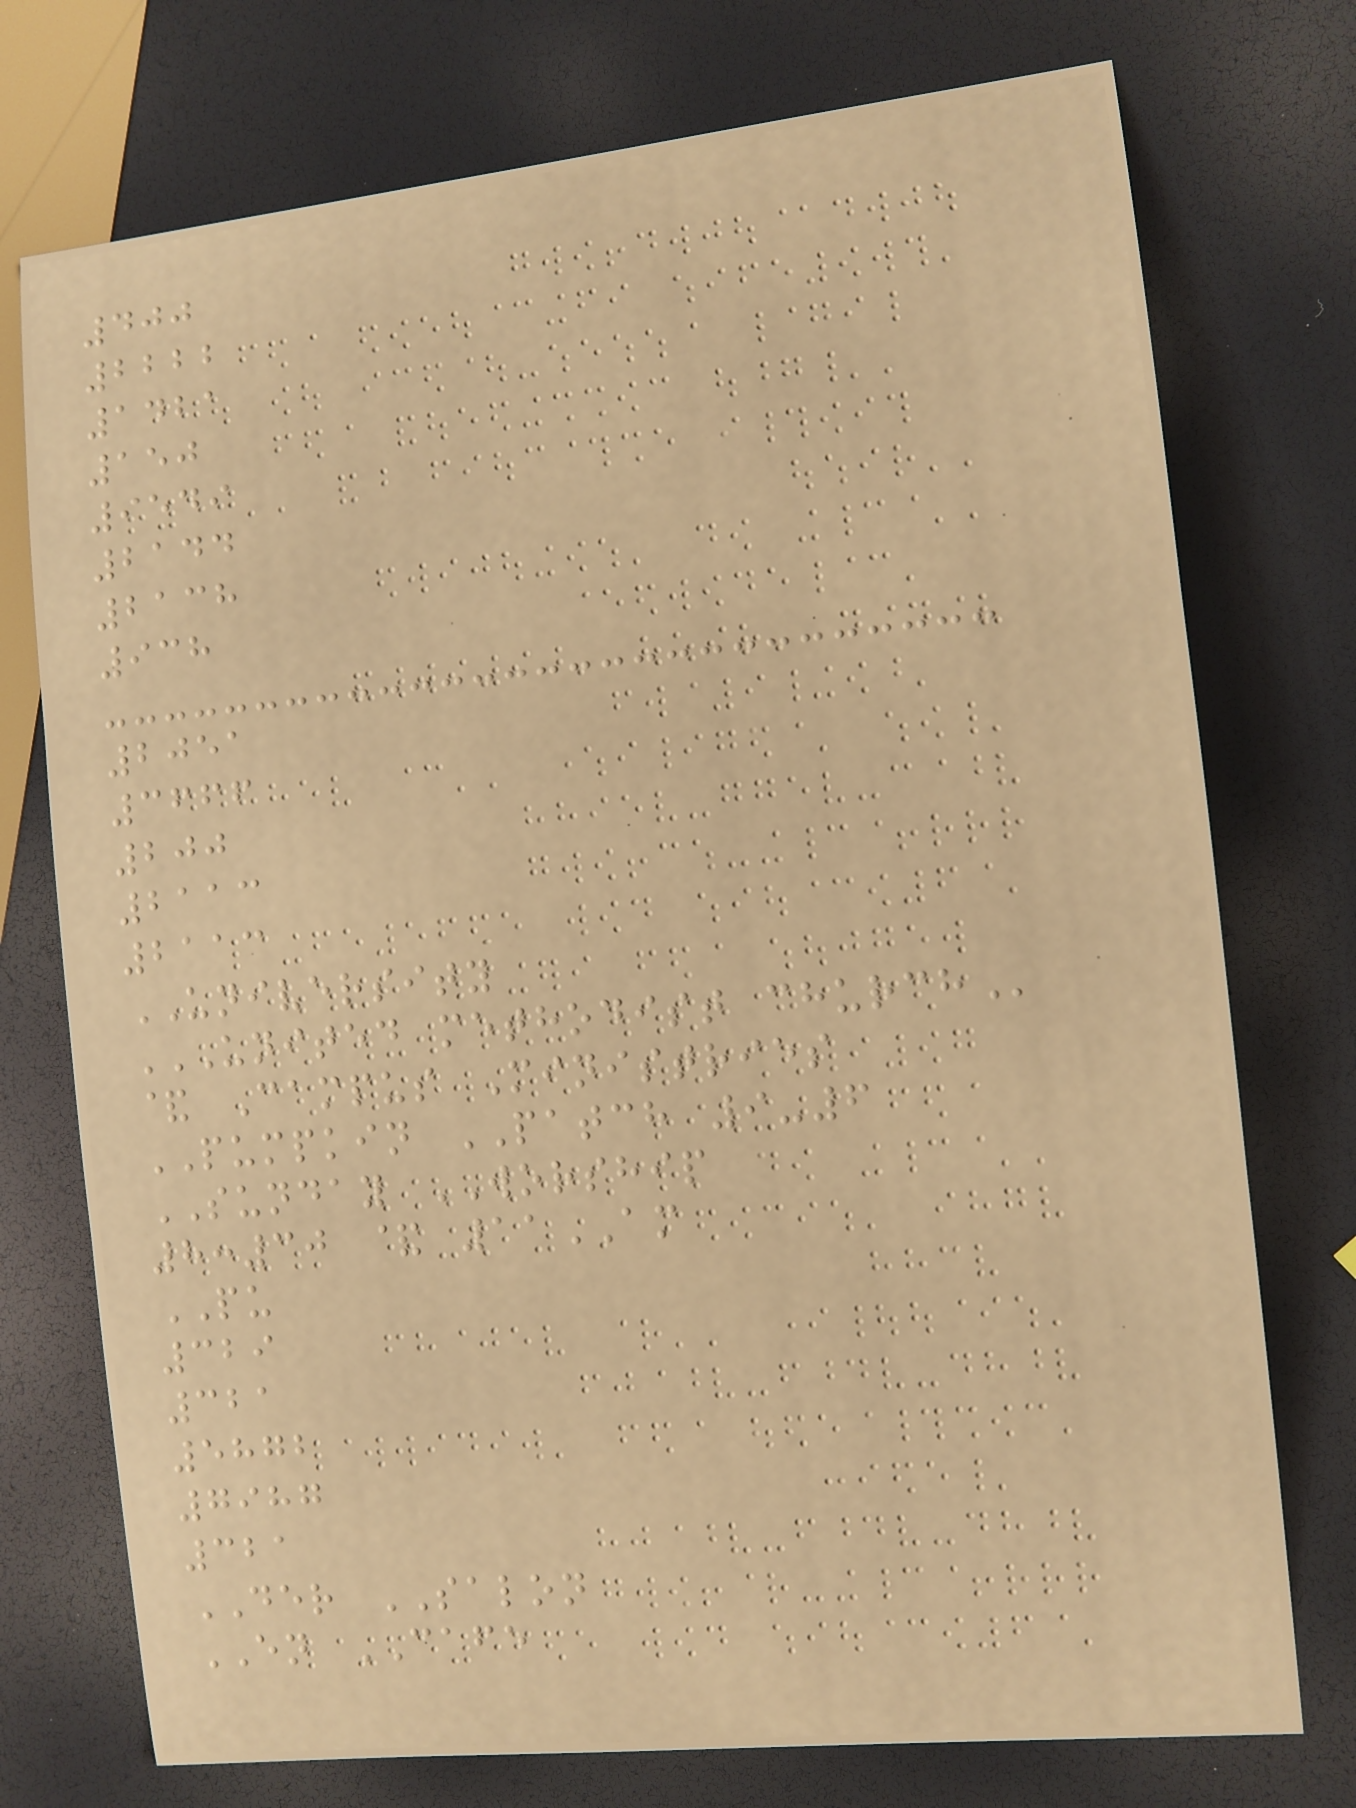400
2222
1421
150
9549
2144
2138
938
2051
3666
200
2113
2113
UNIVERSITY
UNITED METHODIST CHURCH
& Campus Ministries
PUMPKIN PATCH 9-6
SUNDAY WORSHIP
8:30 & 11AM
PU
329
321
5872
7987
321
DER SALON
EN CAFE
